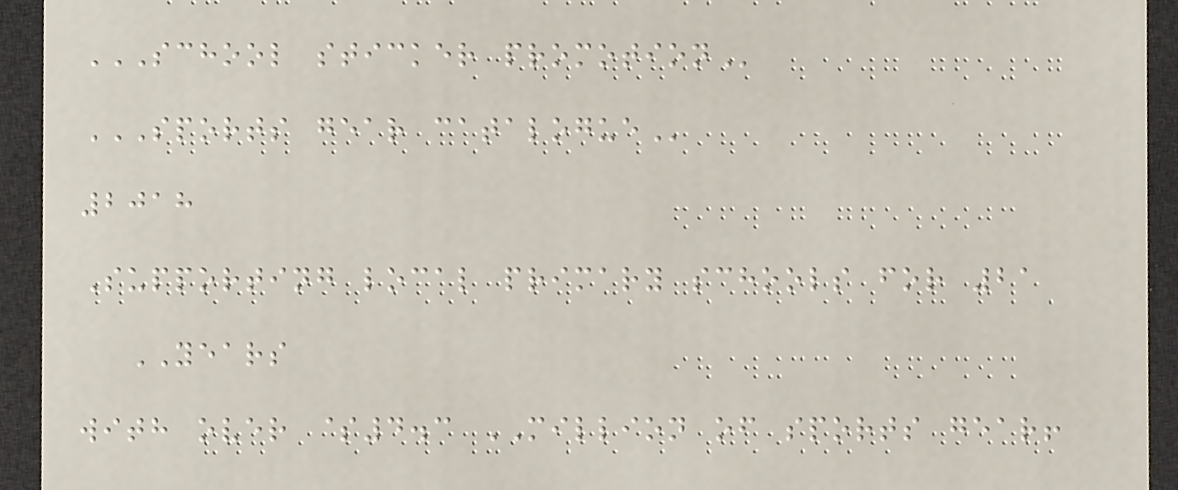SCHOOL STICKER PROMOTION
SPORTS GEAR CATALOGUE
2018
Supporting local primary schools for 21
YEARS
with over $4.3 MILLION of sports gear!
